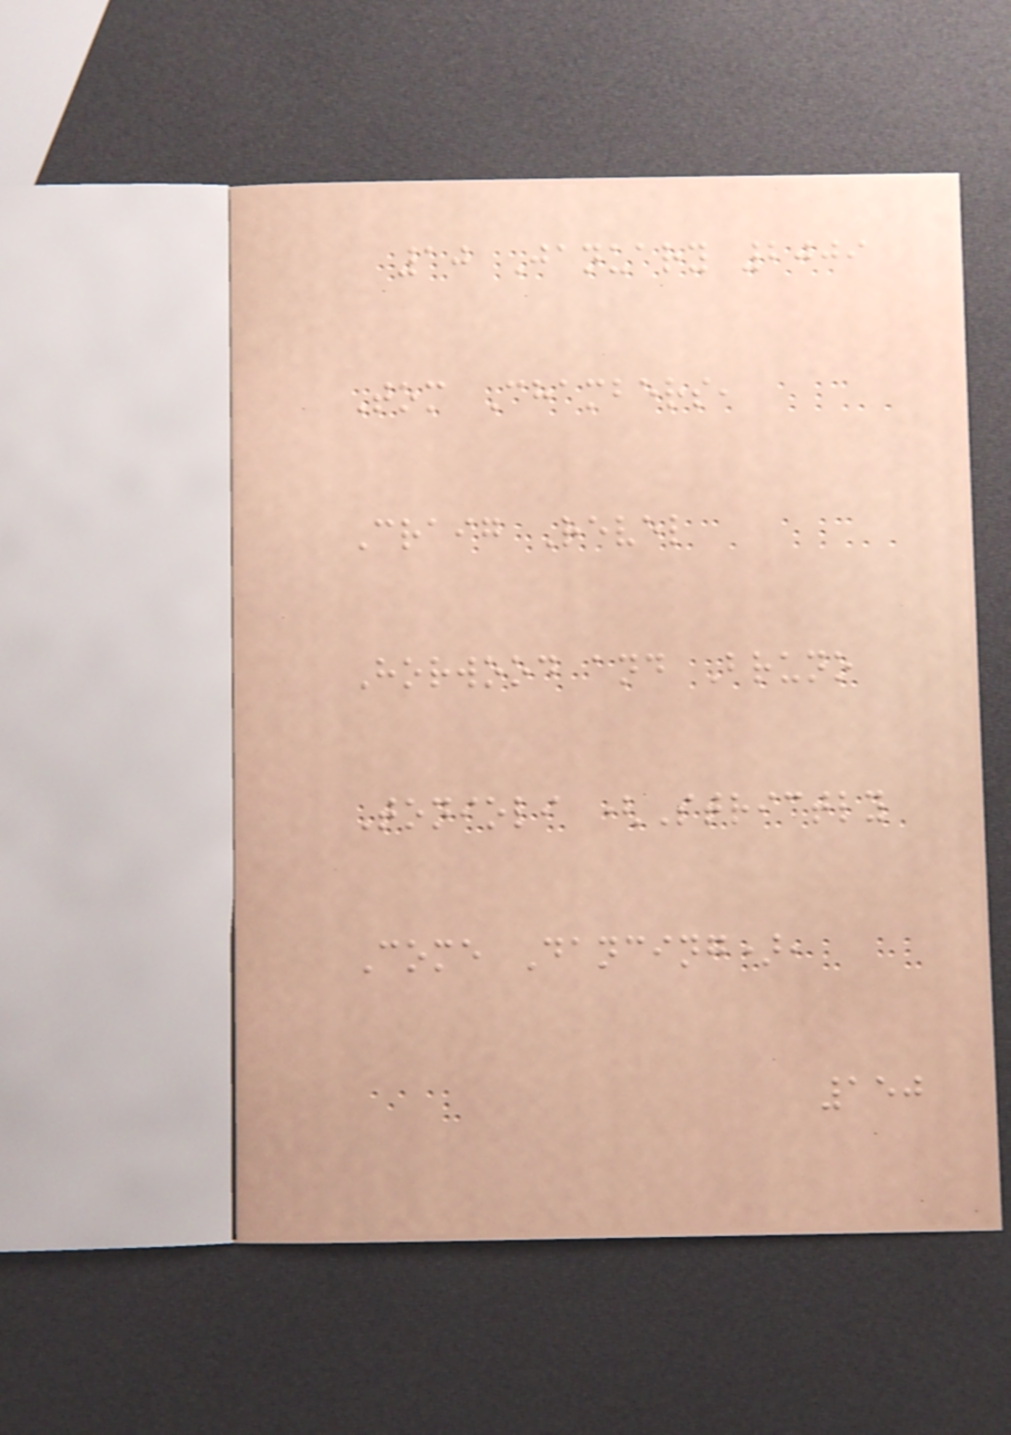10 January 2009
Tom Chambers,
Craig Revel
Horwood and Bruno
Tonioli (Strictly
Come Dancing),
150
